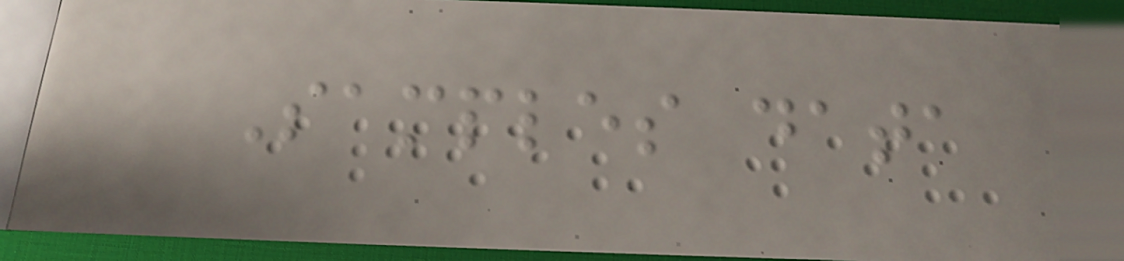Samples data
